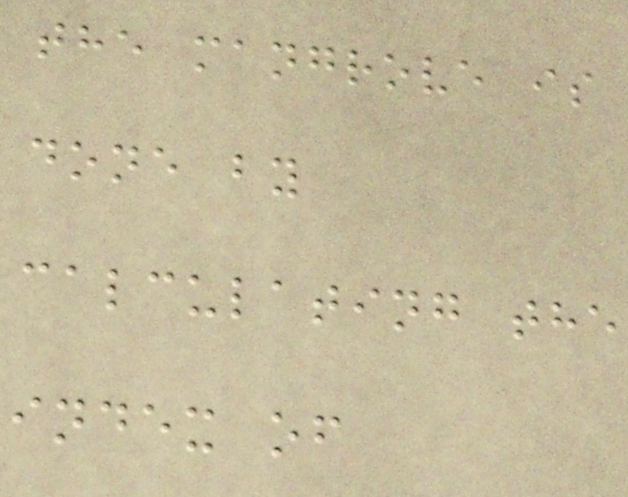the mangrove is
done by
calculating the
index of
